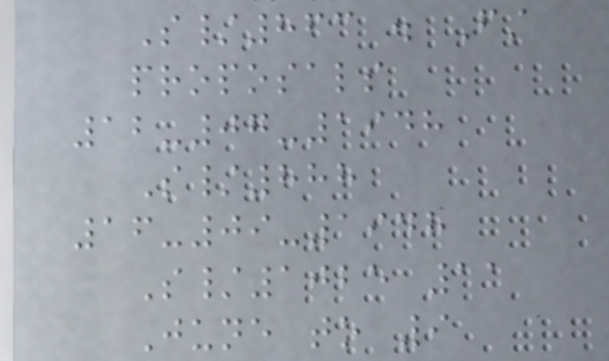S/863 . First
proposals
12-07-1948
S/888
16-09-1948
S/1025 11
June to 9
